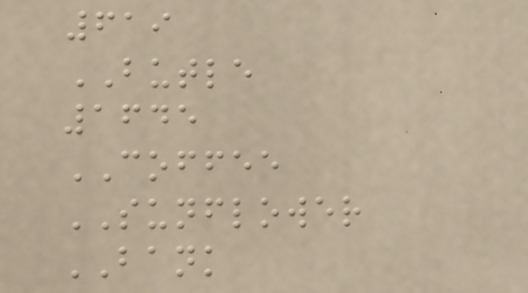619
BUTLE
1645
COFFEE
SUNFLOWER
BANK
